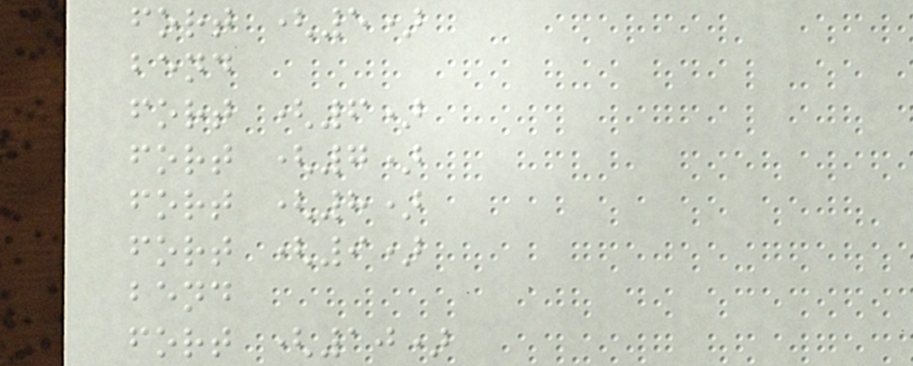fort (5)
bend
fort (6)
fort (7)
fort (8)
fort (9)
bend
fort (10)
